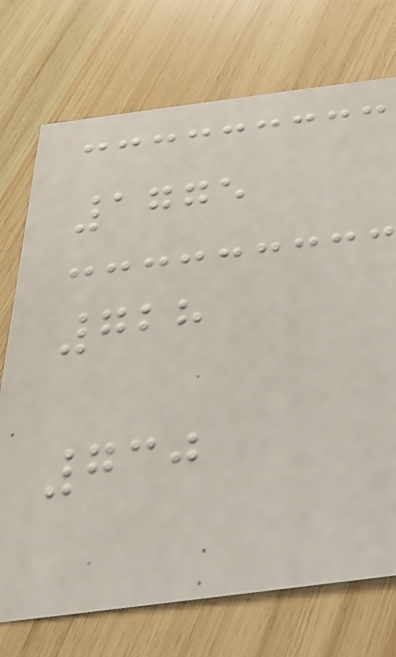1775
728
730
